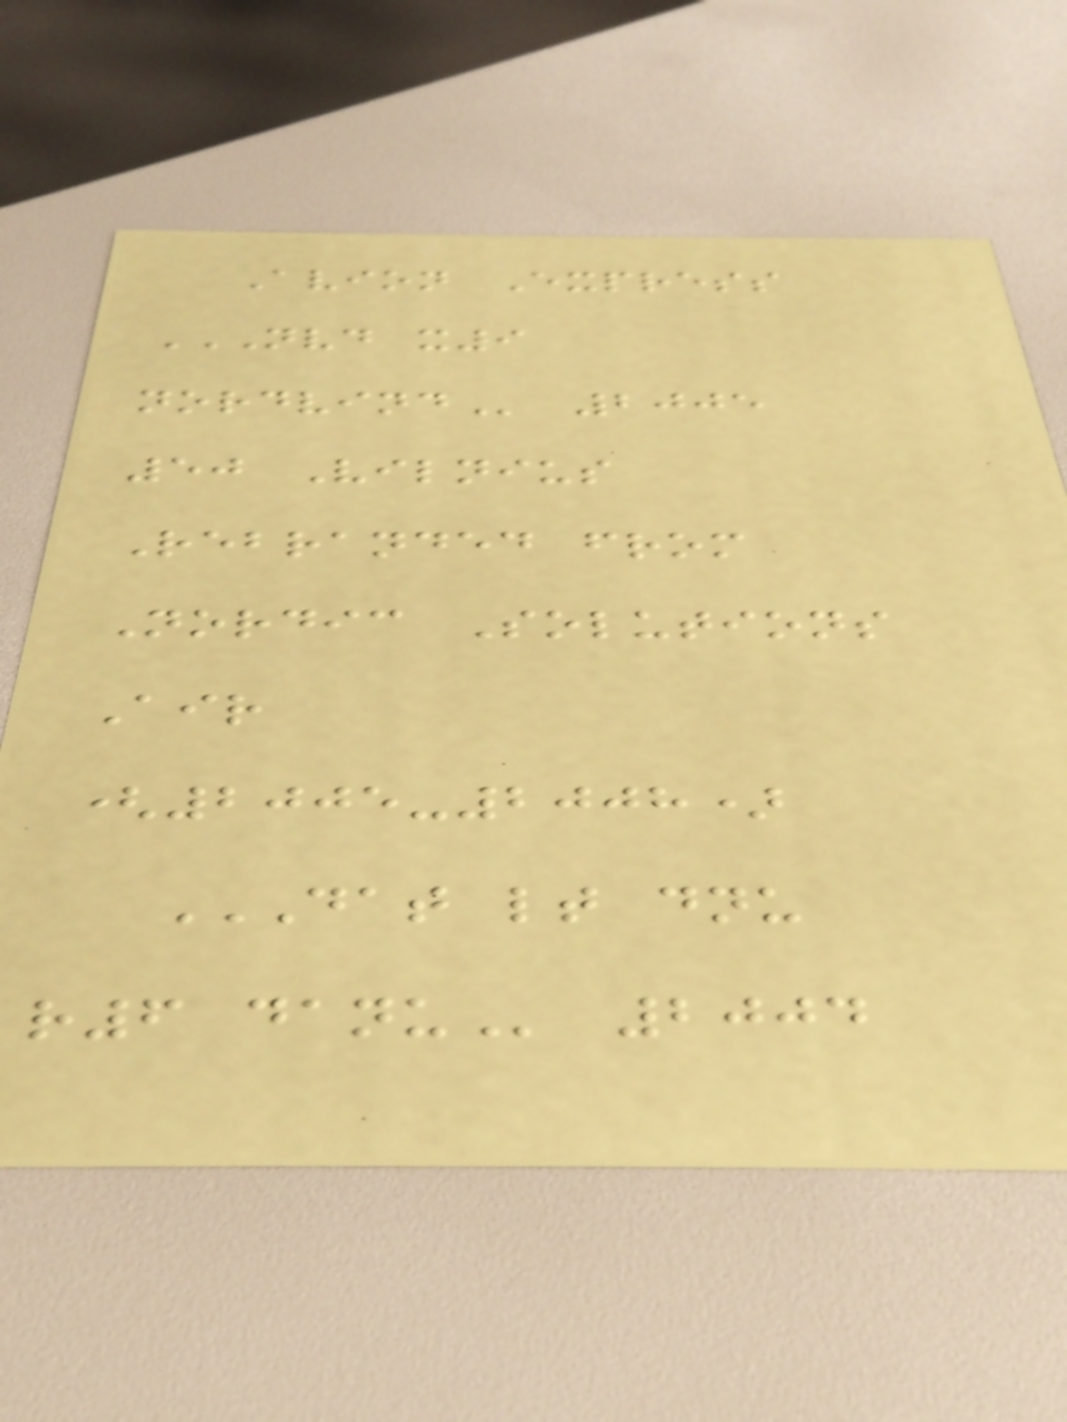Avion Express
NVD X9
NORDVIND 2005
50 Vilnius
Rebranded from
Nordic Solutions
Air
(2005-2008)
DAT LT DNU
R6 DANU 2004
